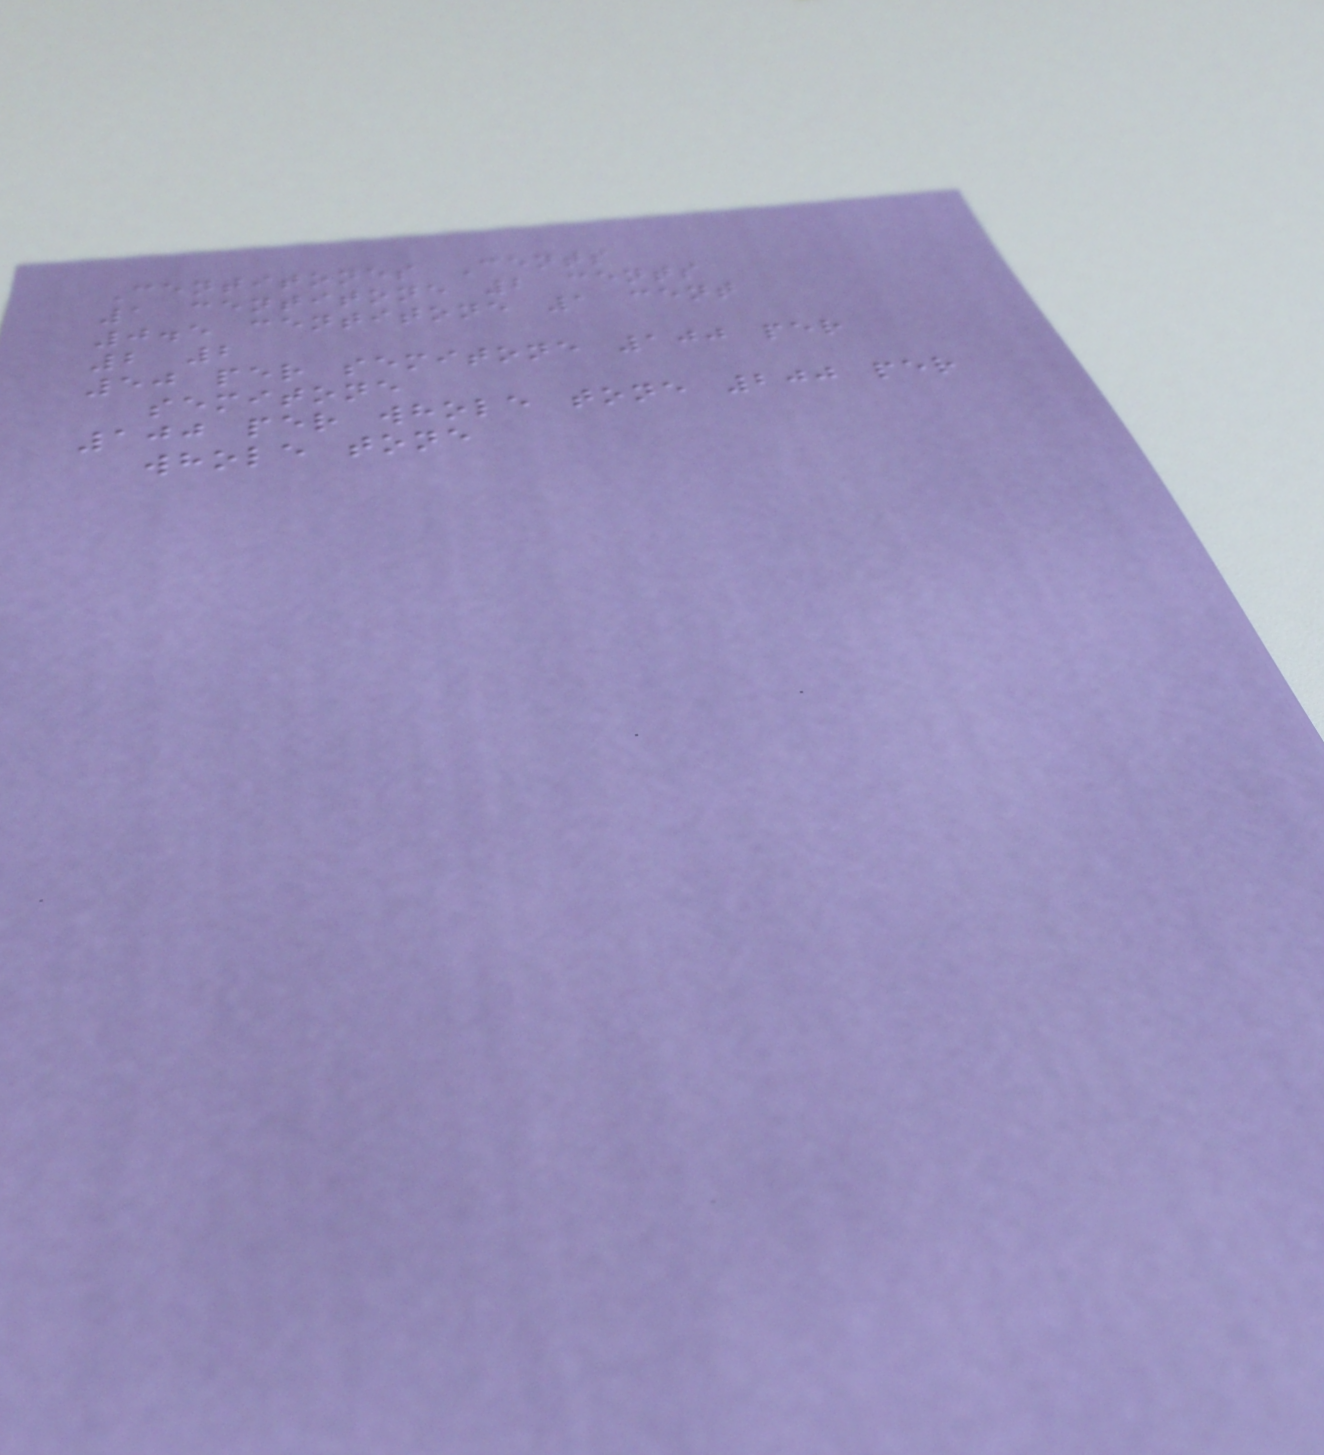Centitones Cents
1 centitone 2 cents
0.5 centitone 1 cent
2 2
50 per semitone 100 per
semitone
100 per whole tone 200 per
whole tone
